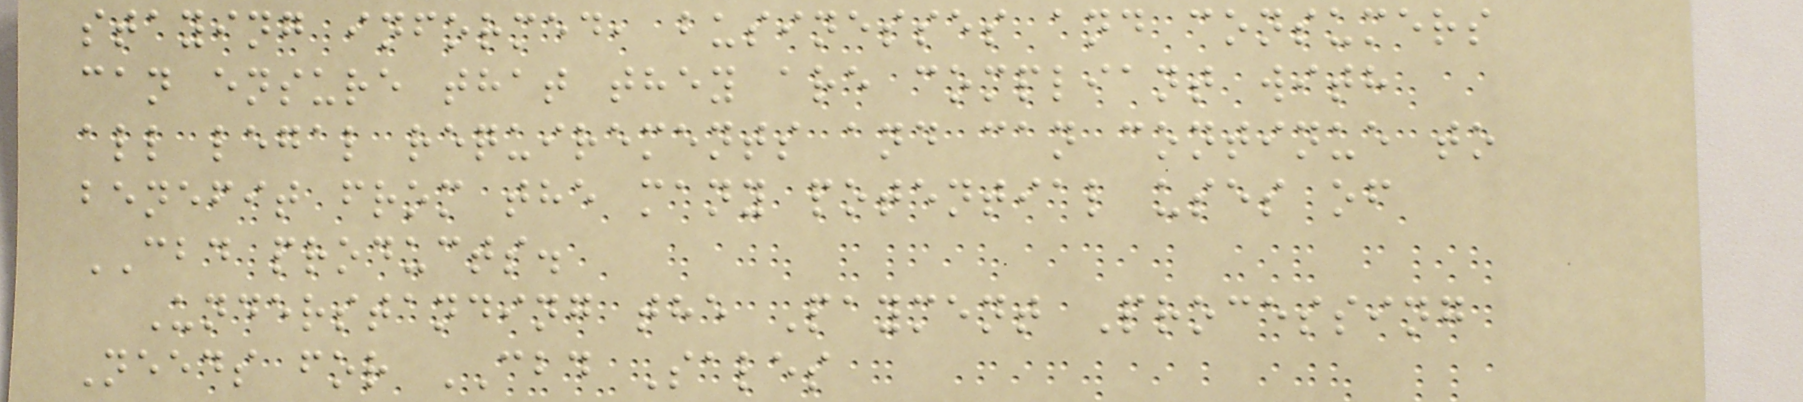staying informed, businesses and consumers
can ensure that they are compliant with
all legal requirements and can continue to
benefit from the many potential uses of
CBD products.
Understanding the Payment Processing
Needs for CBD Sales
